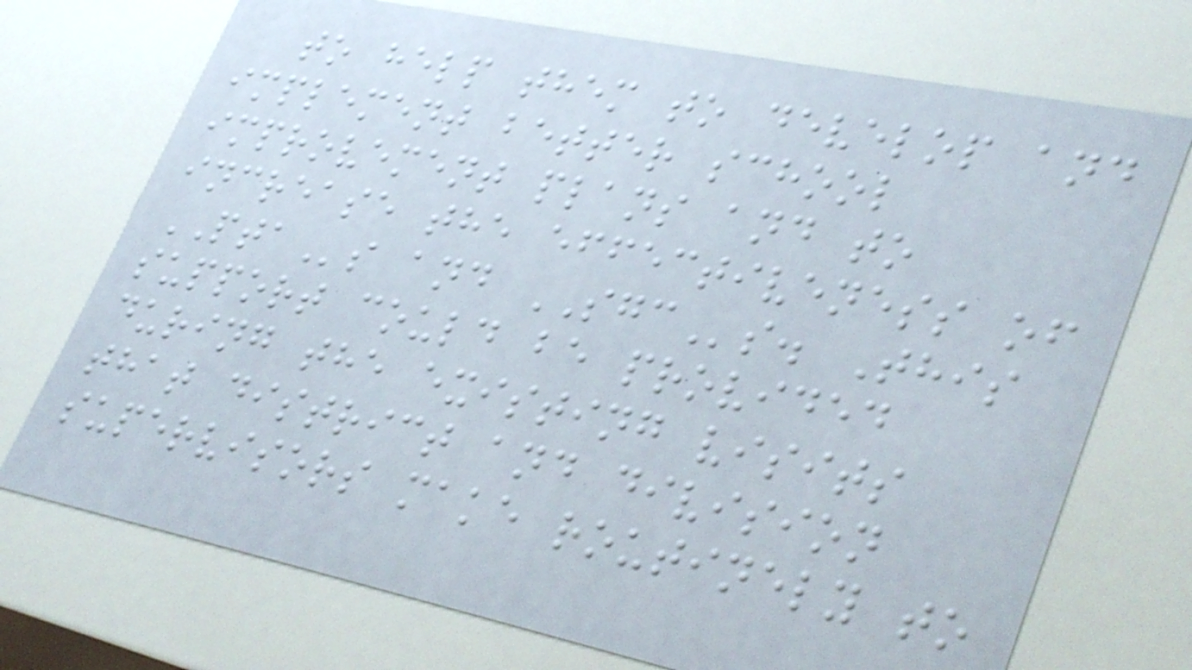to help them to develop and
implement better school
improvement plans and to
increase the effectiveness of
PTAs and SGCs. This
support could be provided
during the existing visits
that district and division
supervisors make routinely to
